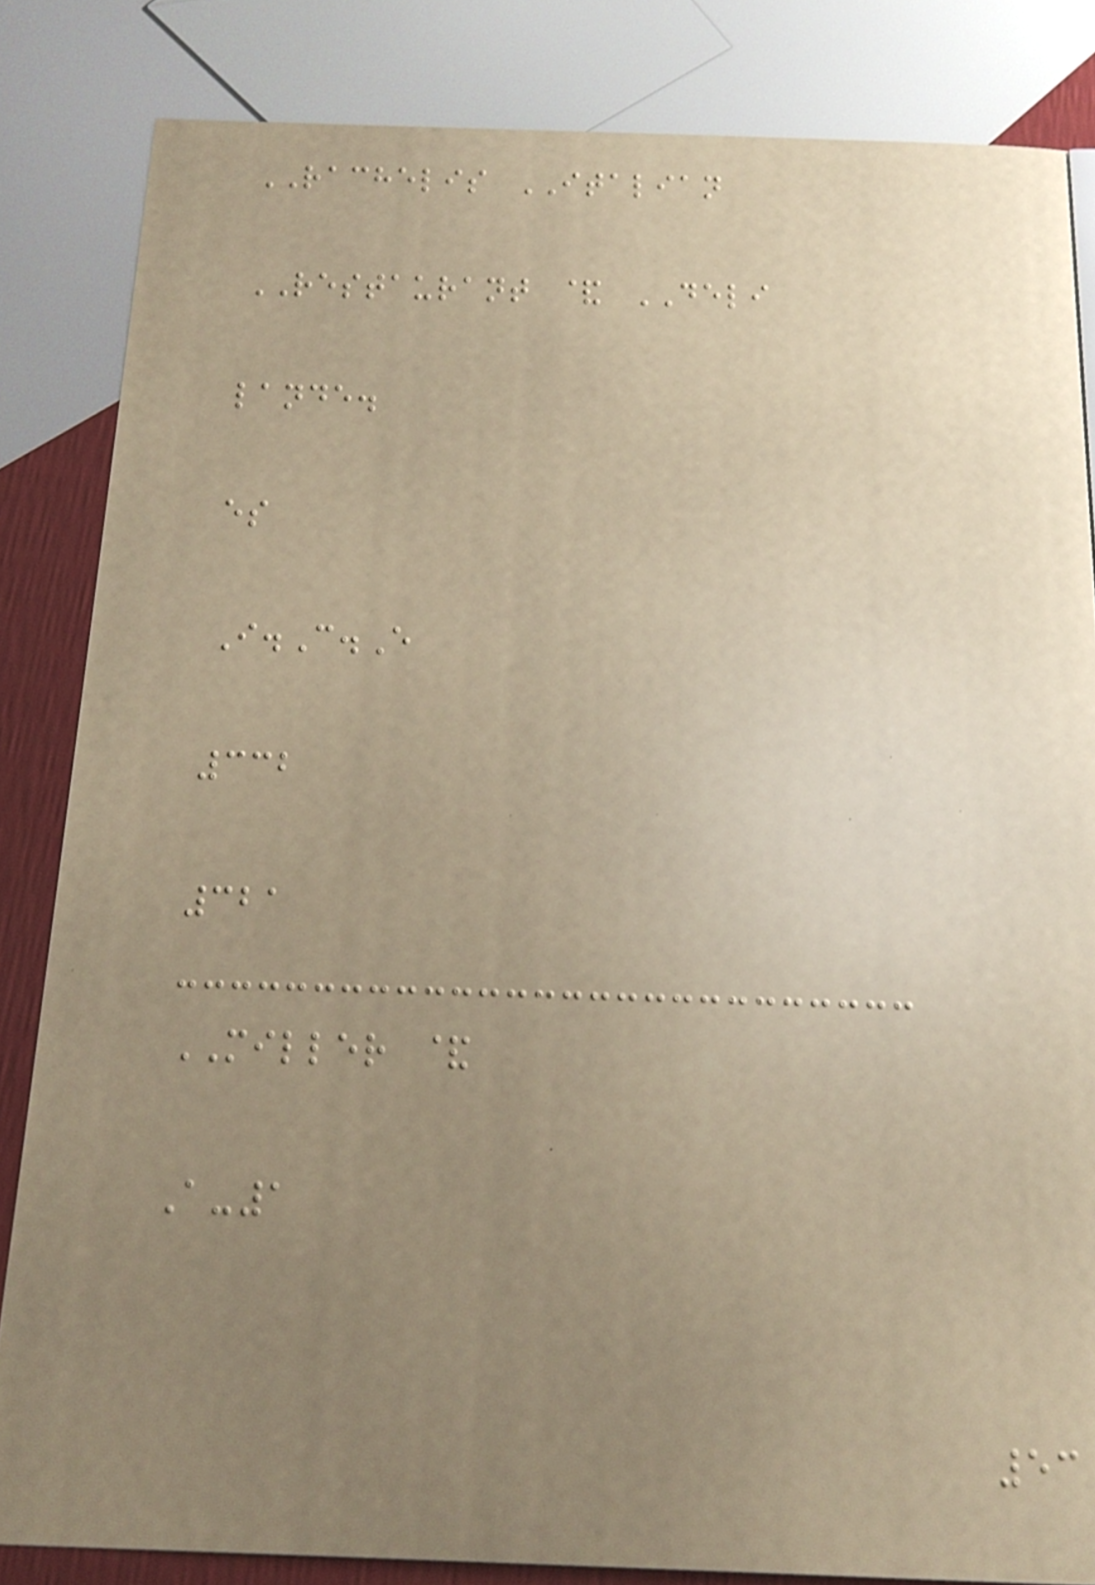RACHELIS ITALIAN
RESTAURANT & DELI
lande.
es
I.C.E
332
321
MILLER &
A-1
53
